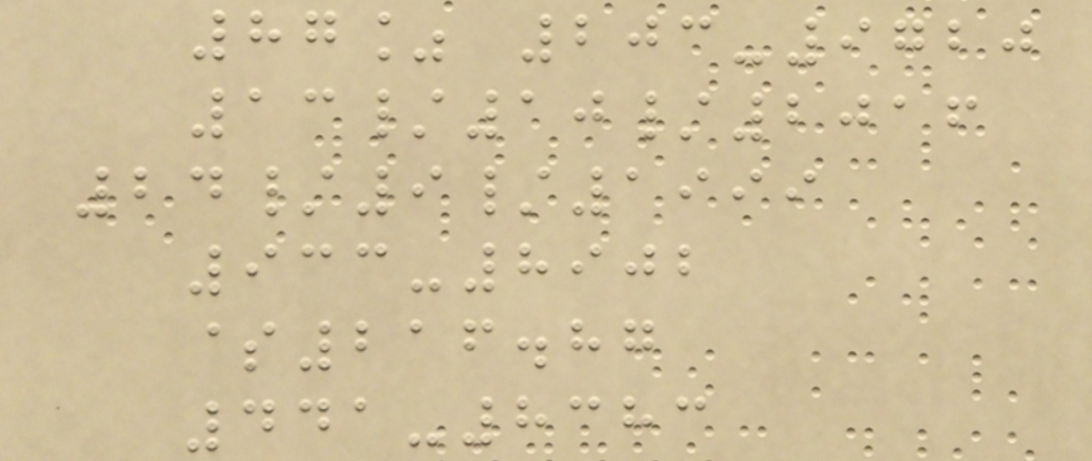87% 203-9720
13/10/2016
24/9/1999
933-8902
$216.87
441-8383
